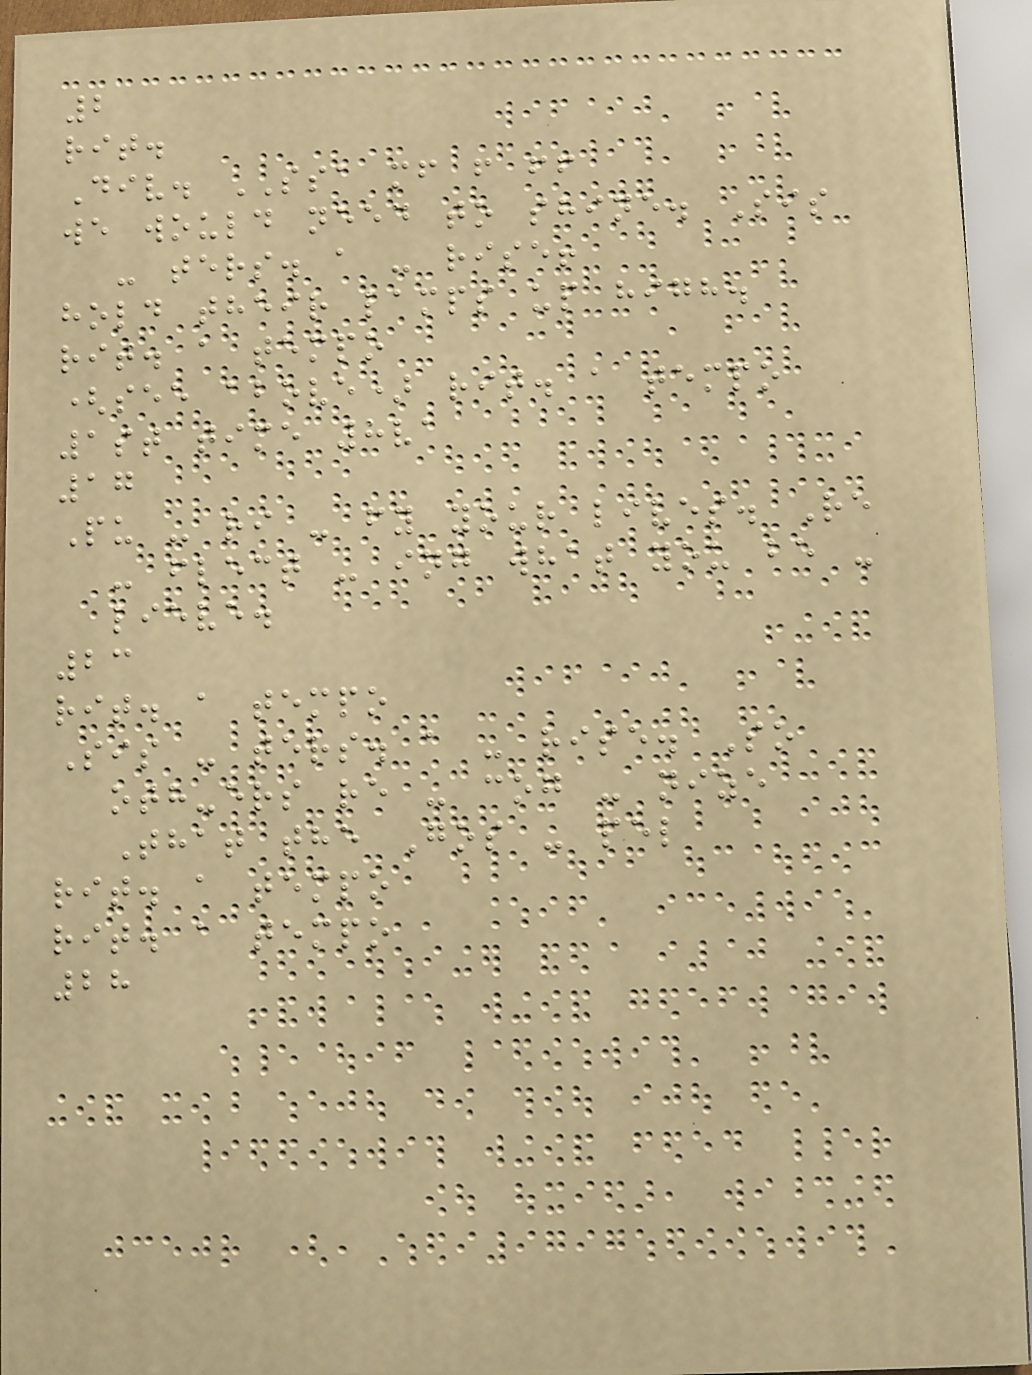2
rit.
Div. SSA mf f ff
we would need to shine. Sis
- ters. a - rise!
hold their lamps up high.
rit. a tempo
(see above) rit. a tempo
1st time 8va
17
Pu - ri - fy your lives. Re
- flect - ing what you be -
lieve.
23
rit. a tempo
Sis - ters. a - rise. So
oth-ers re - cog - nize
That the Gos - pel
rit. a tempo
rit. a tempo
28
